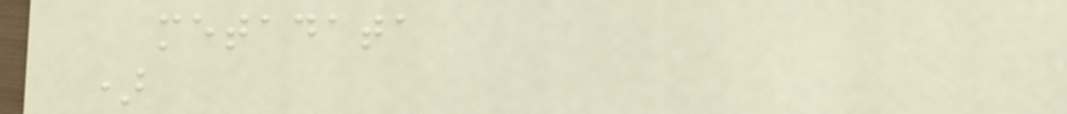metadata
)
